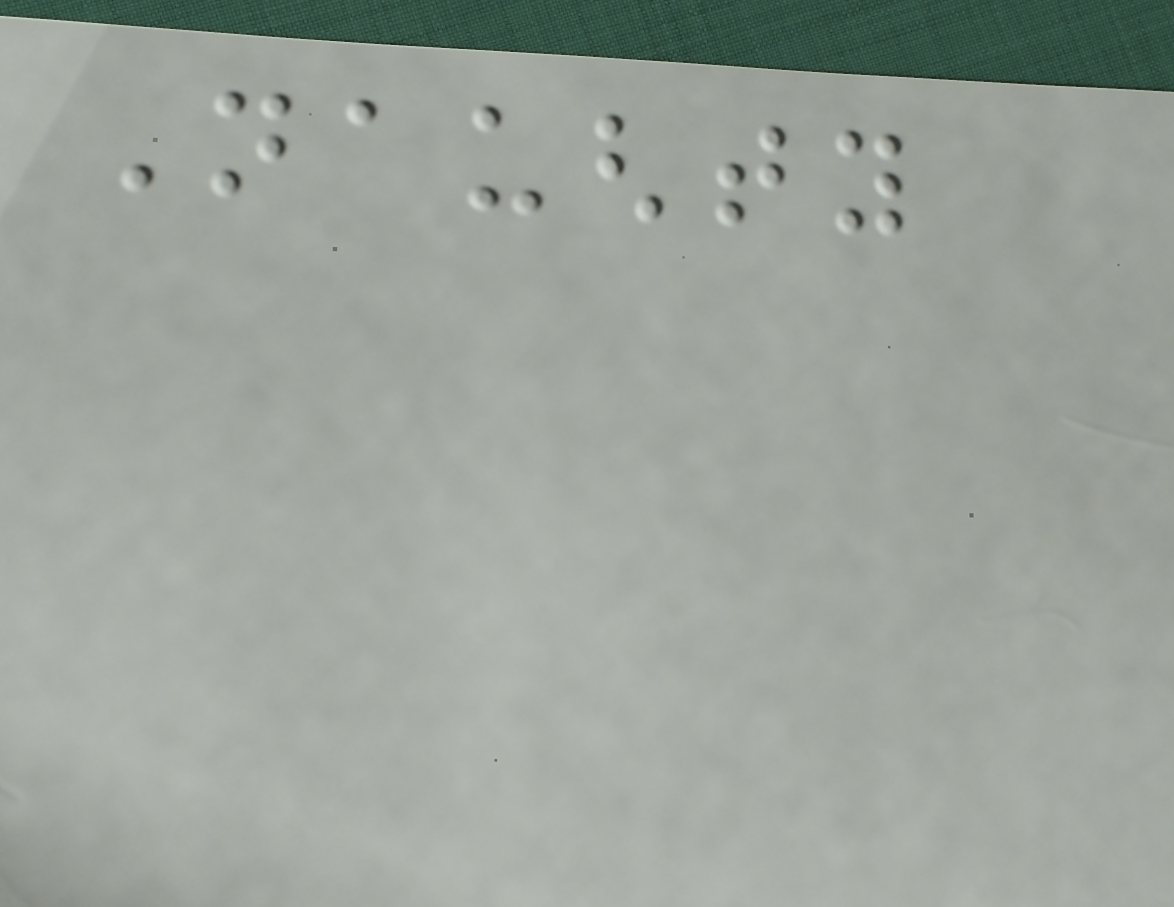Naughty
